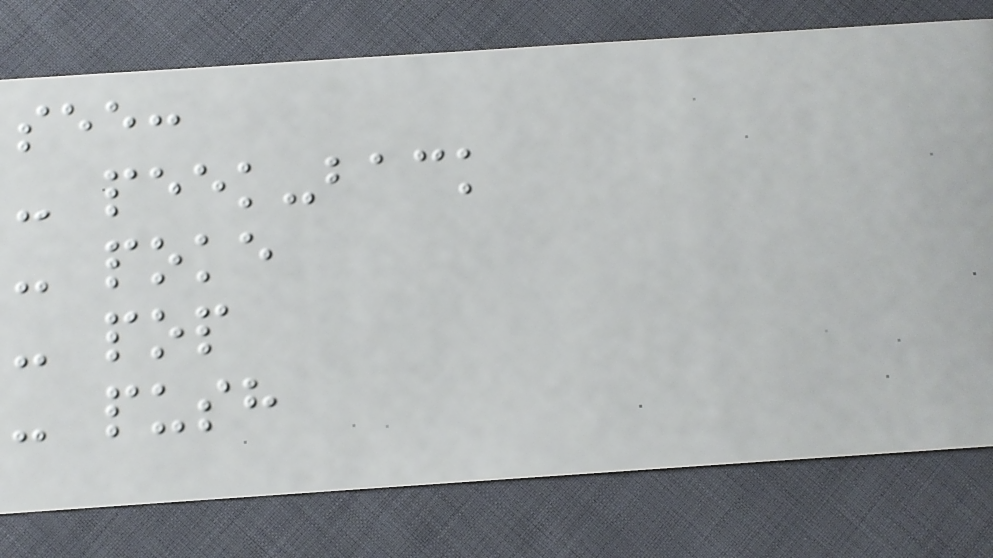see:
- peek-back
- poke
- pop
- push
